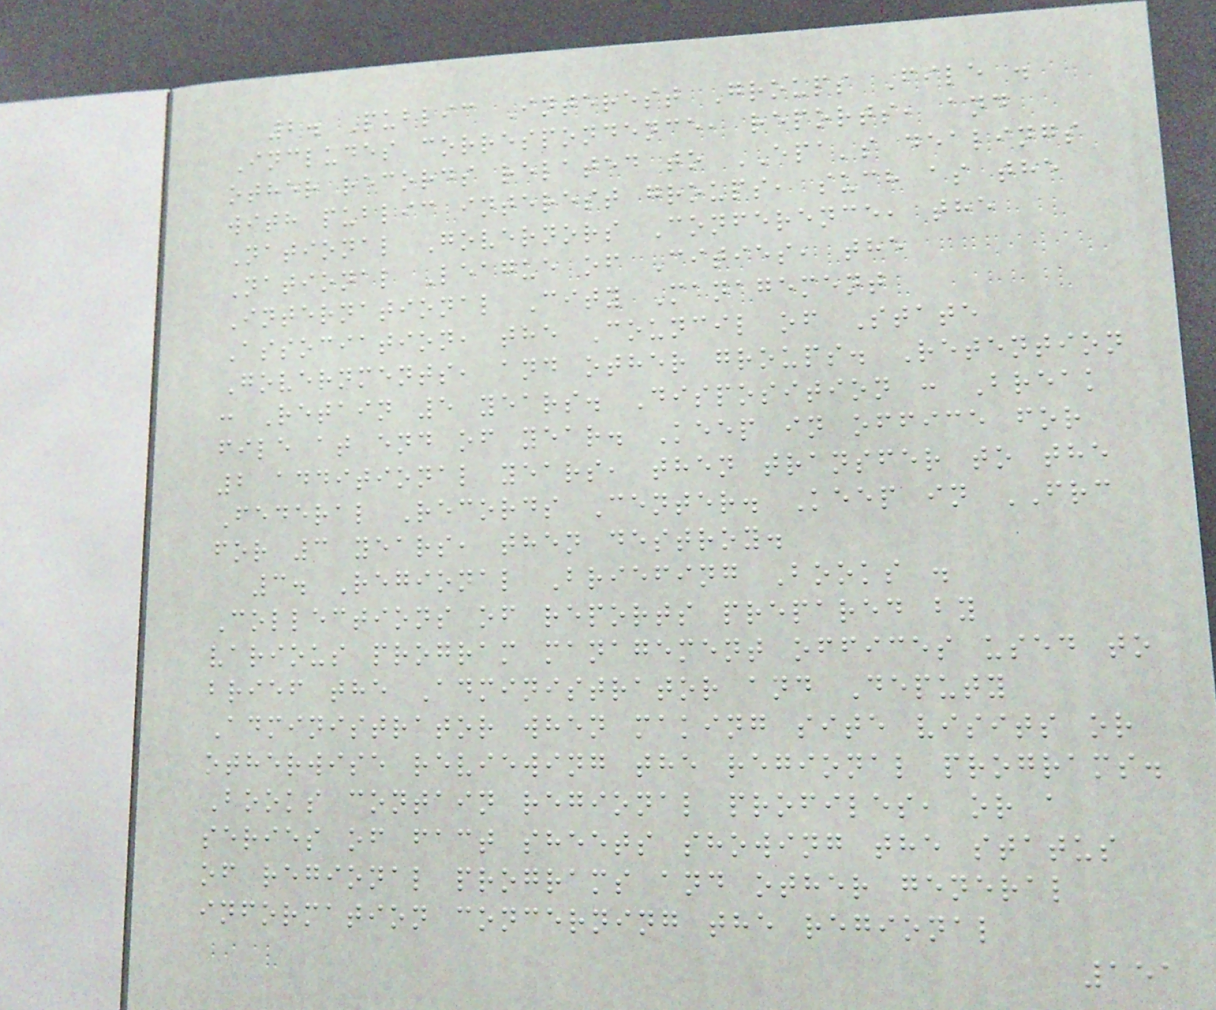2. Public Interest Groups File .
Includes correspondence, reports, and
other records related to EPA's dealings
with public interest groups, such as the
National Governors Conference, the
National League of Cities, the
International City Management
Association, the Council of State
Governments, and other groups. Retention
: Retain 5 years. Disposition : Break
file at end of year. Keep in office for
2 additional years, then transfer to the
Federal Records Center. Keep in FRC
for 3 years, then destroy.
3. Regional Briefing Books .
Collections of reports prepared by
various program management offices used to
brief the Administrator and Deputy
Administrator when making site visits or
otherwise reviewing the regional programs.
Books contain regional profiles, or a
series of fact sheets showing the status
of regional programs and other general
information concerning the regional
151
